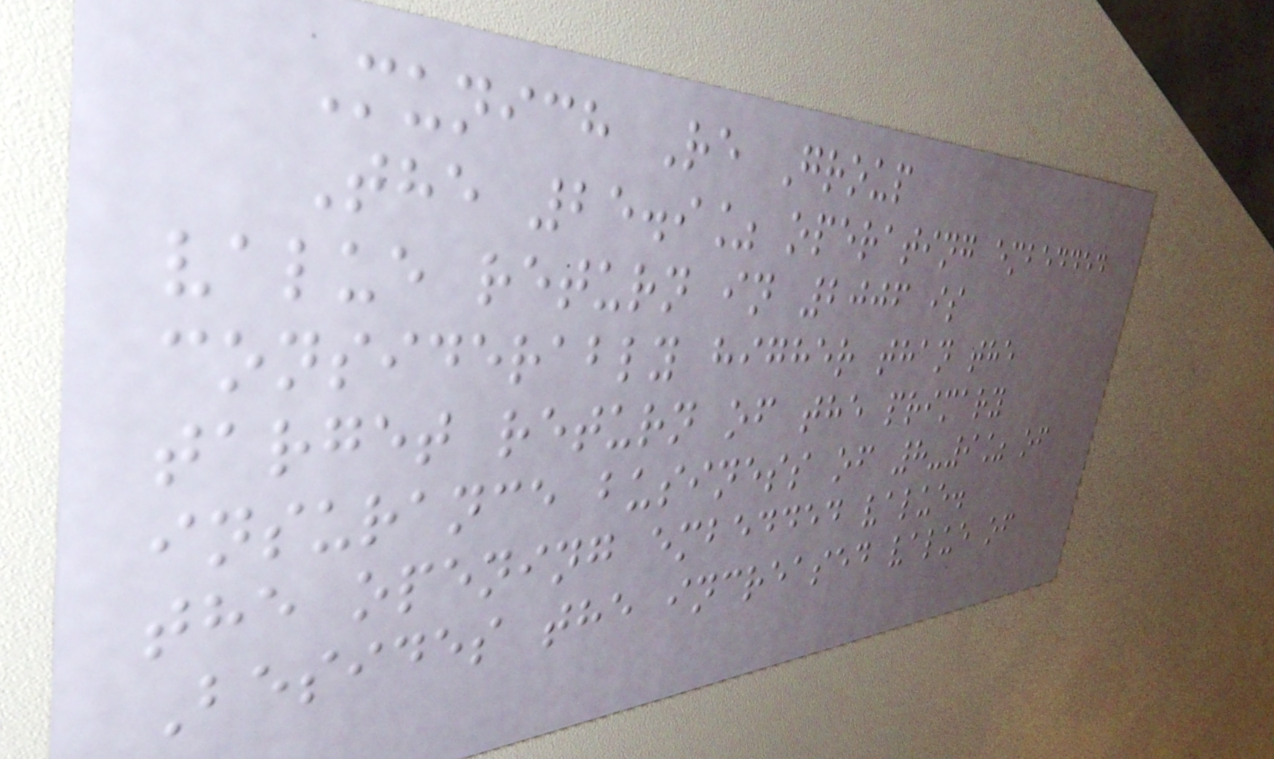Munich Re Group
The 25.9% operating embedded
value return in 2006 is
considerably higher than the
target return of the primary
insurance business of 8-9% of
the opening embedded value.
Besides the increased value of
